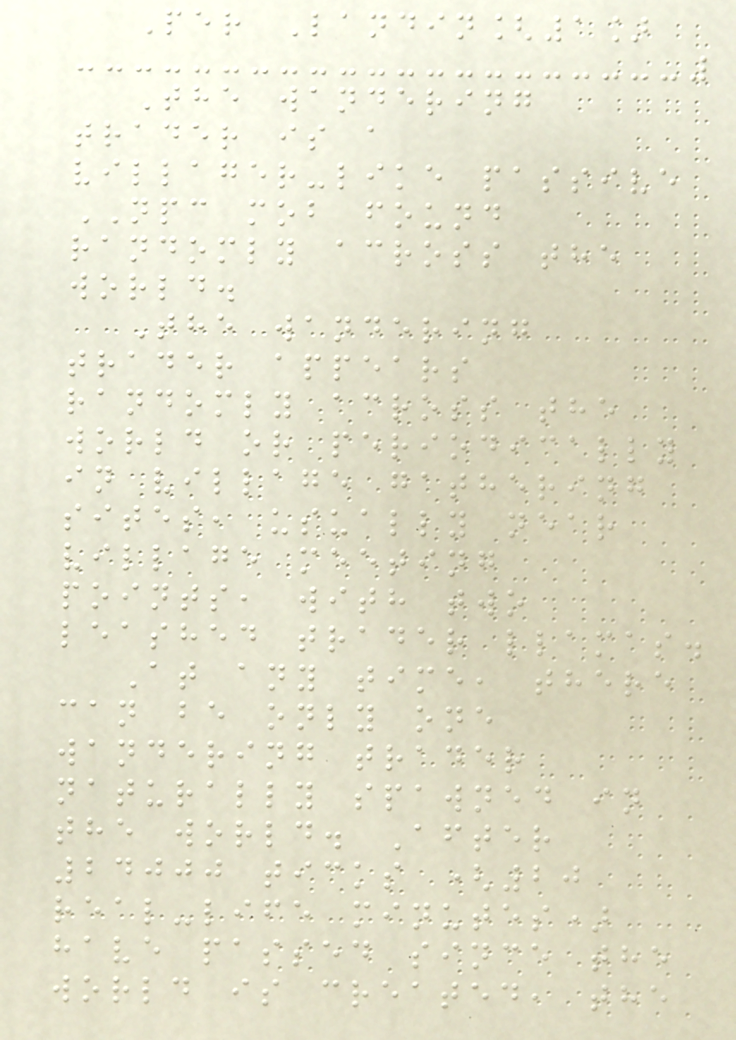Per Landin[1]
The wandering
trader is a
villager-like passive
NPC mob found
randomly across the
world.
The wandering
trader appears
randomly across the
world or periodically
in village gathering
sites, usually near
village meeting
points, with two
leashed trader llamas.
At any time, there
can be only one
wandering trader
naturally spawned in
the world. After
24000 ticks (20
real-life minutes)
have passed since the
world is created, the
